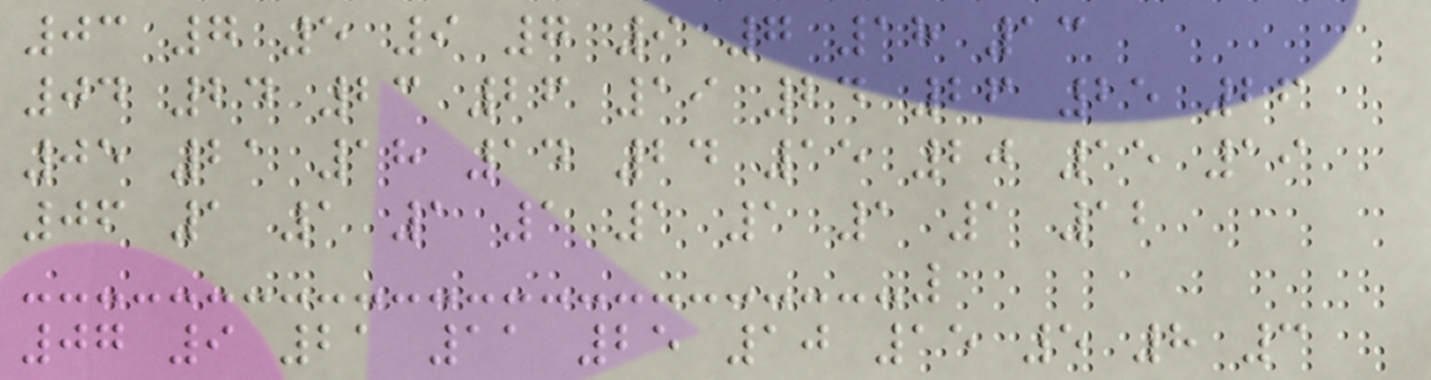03 7 5 9 7 9 7 18 13
04 24 23 26 19 24 26 25 26
05 21 18 14 24 15 20 15 19
06 1 1 1 1 1 1 1 1 12
07 9 21 11 25 10 15 5 8 3
